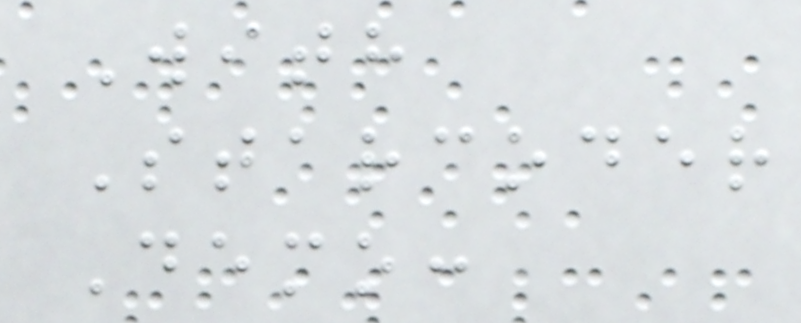With
Starcoder
Demo:
